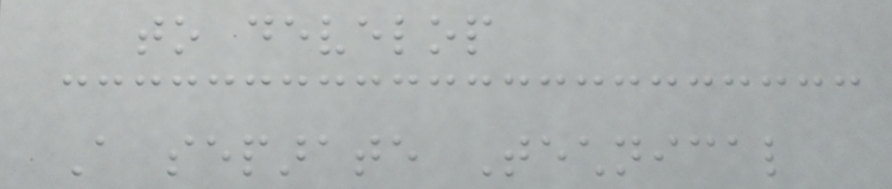to develop
A separate Technical
